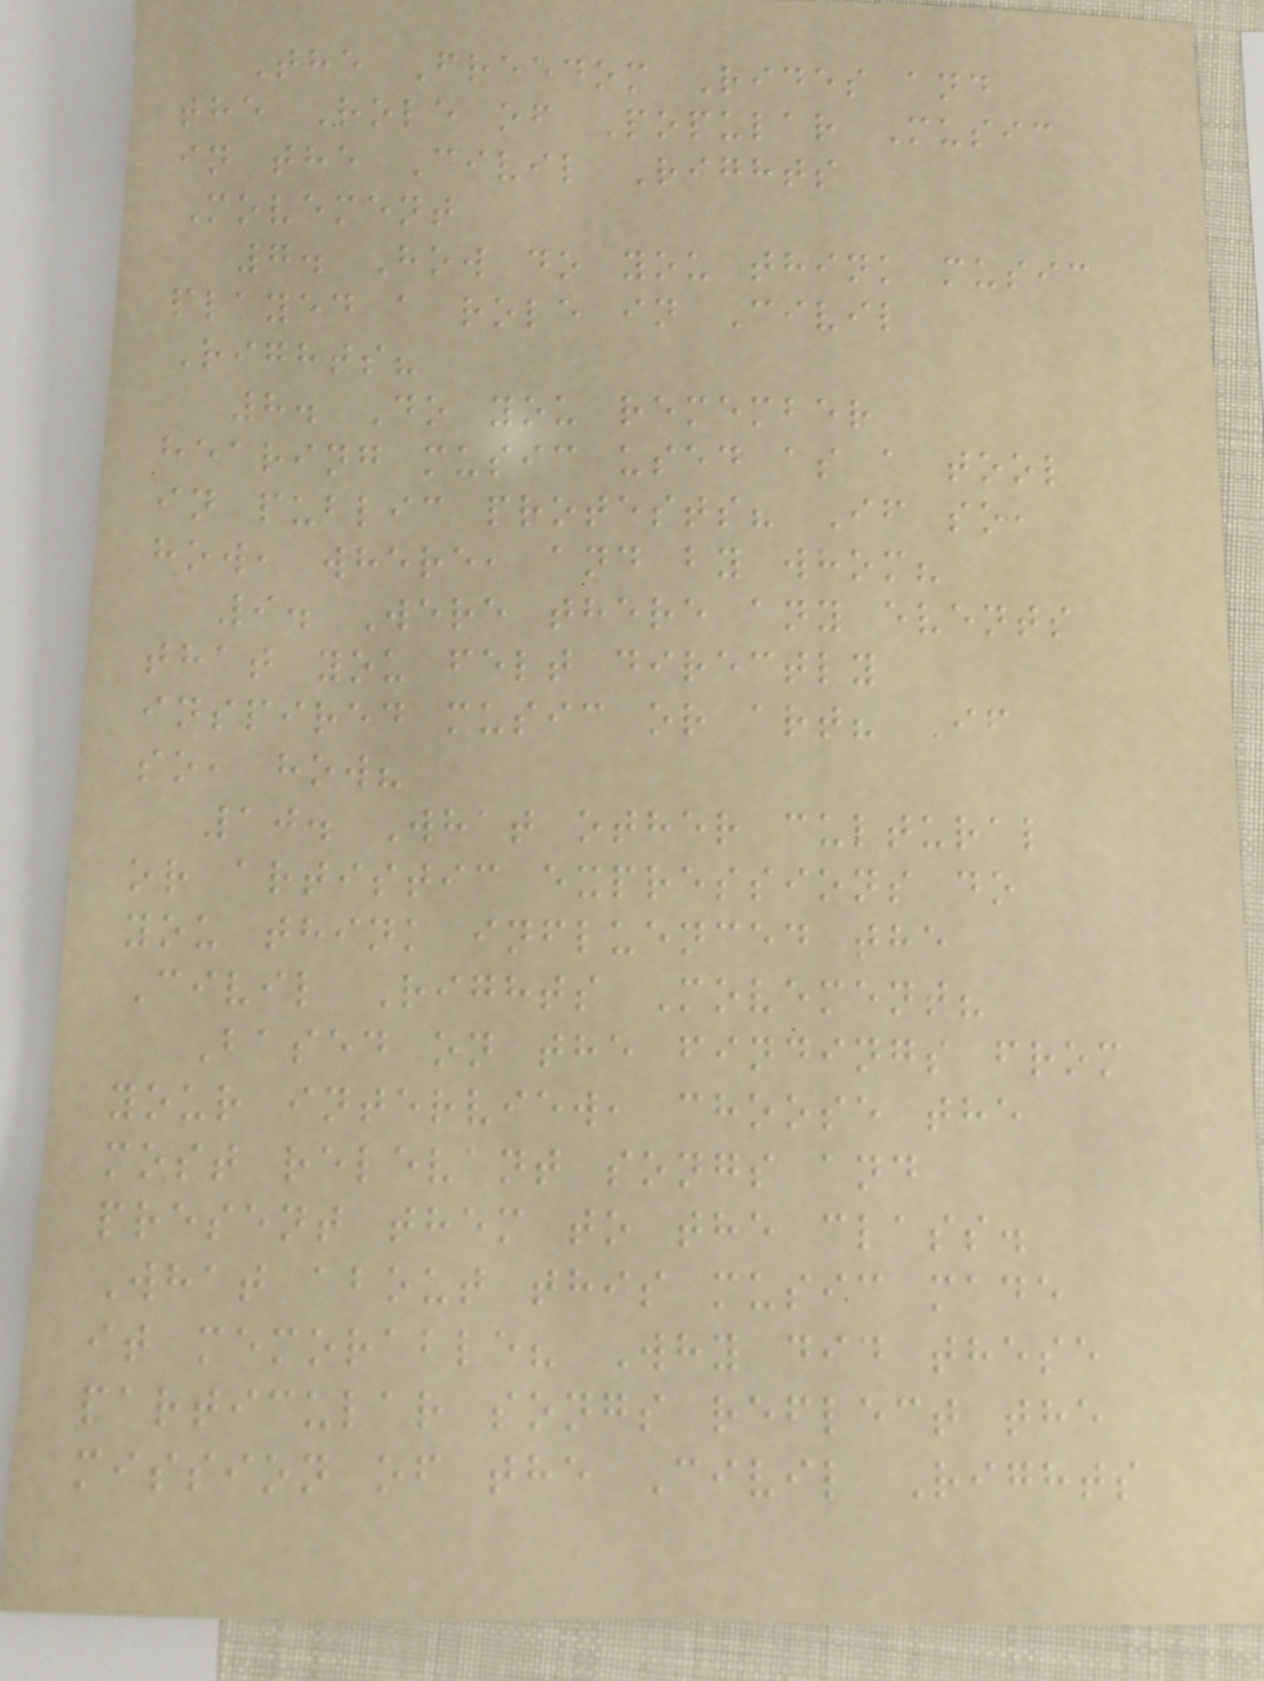The Freedom Rides and
the Role of Popular Music
in the Civil Rights
Movement
7. How do you think music
played a role in Civil
Rights?
8. Do you remember
hearing music used as a tool
in public protests? If so,
how, where, and by whom?
9. Were there any events
that you felt directly
inspired music or art? If
so, how?
10. What other cultural
or artistic expressions do
you think influenced the
Civil Rights Movement?
Based on the findings from
your interview, choose the
most relevant songs and
present them to the class.
What about this music made
it memorable? Why did these
particular songs reflect the
mission of the Civil Rights
